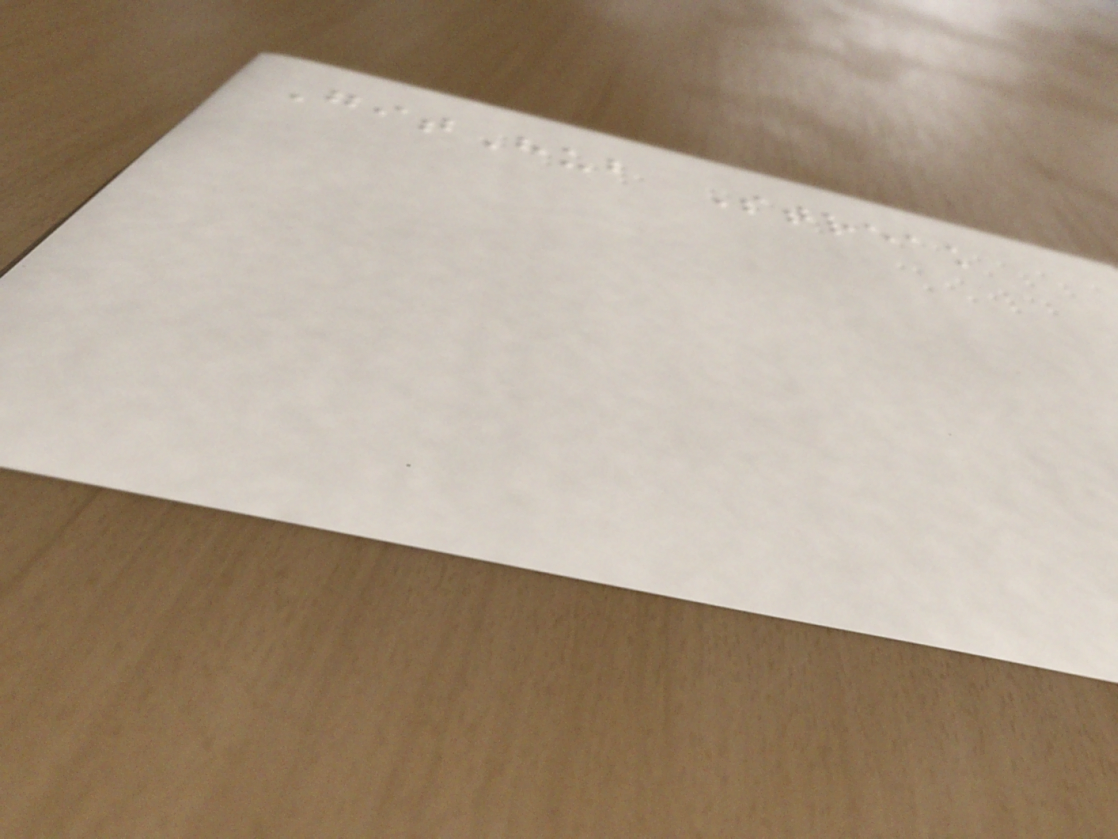GitHub Streak
